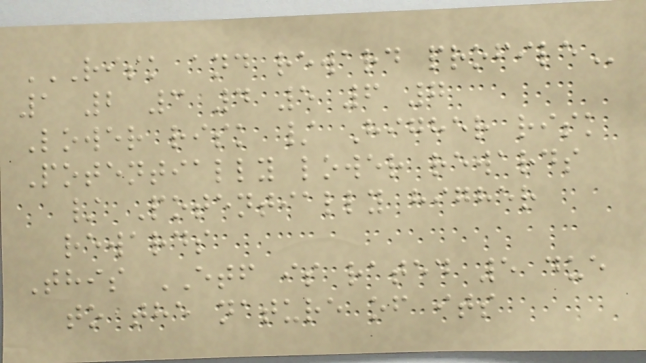RISK AND REWARD PROFILE
1 2 3 4 5 6 7
Lower risk / Higher risk
Potentially lower rewards
/ Potentially higher
rewards
This ETF is rated 5 due
to the nature of its
